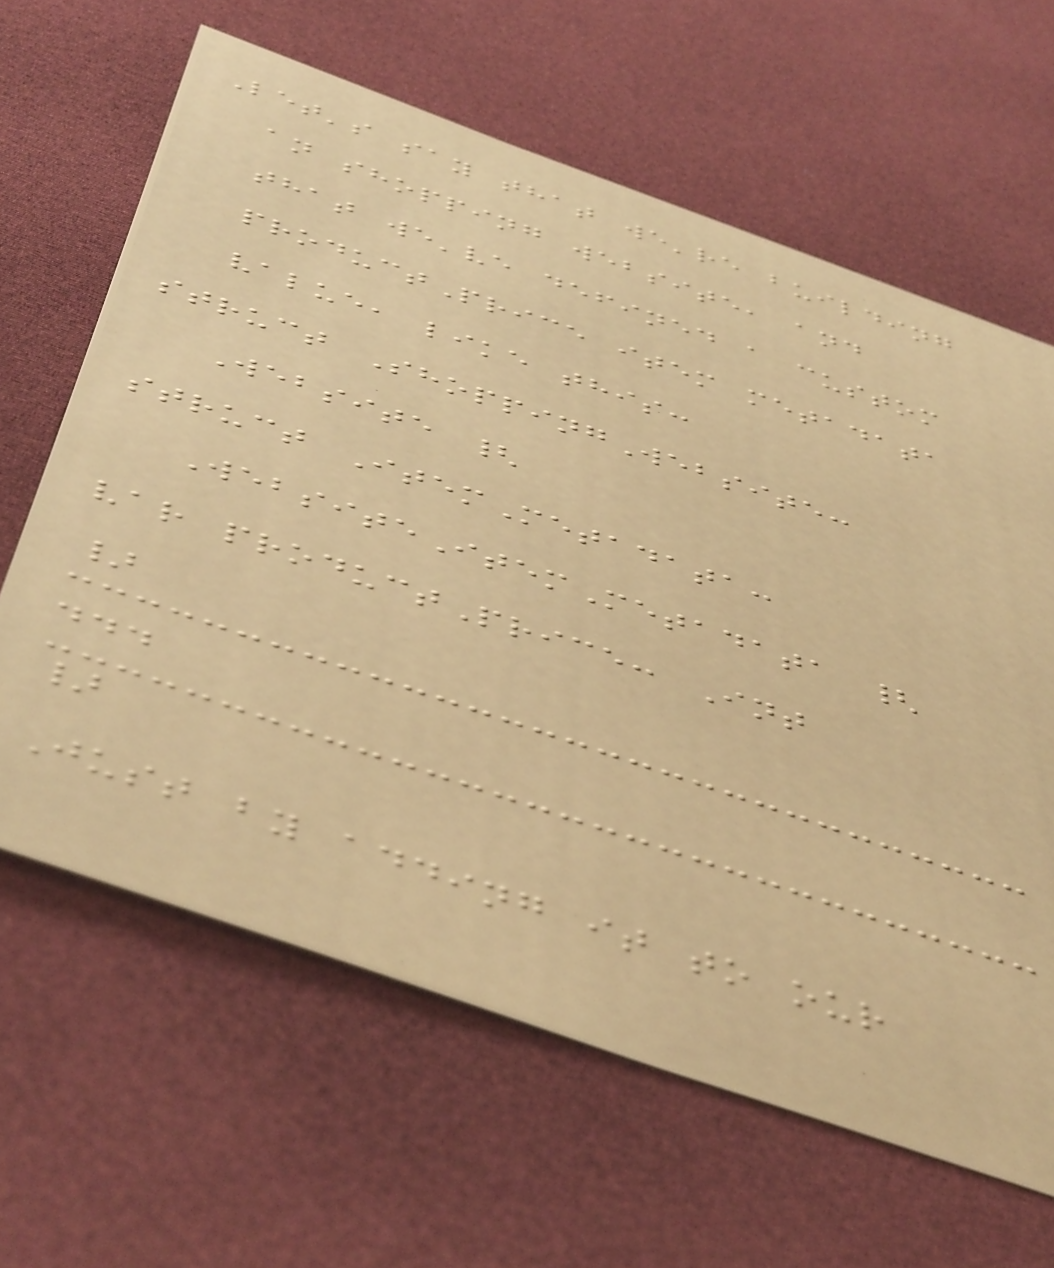Let's say that we're building
an shopping website, and
that we've defined a custom
productPrice item metadata
value, like this:
struct ShoppingWebsite:
Website {
struct ItemMetadata:
WebsiteItemMetadata {
var productPrice: Int
}
...
}
Just by adding it to our
